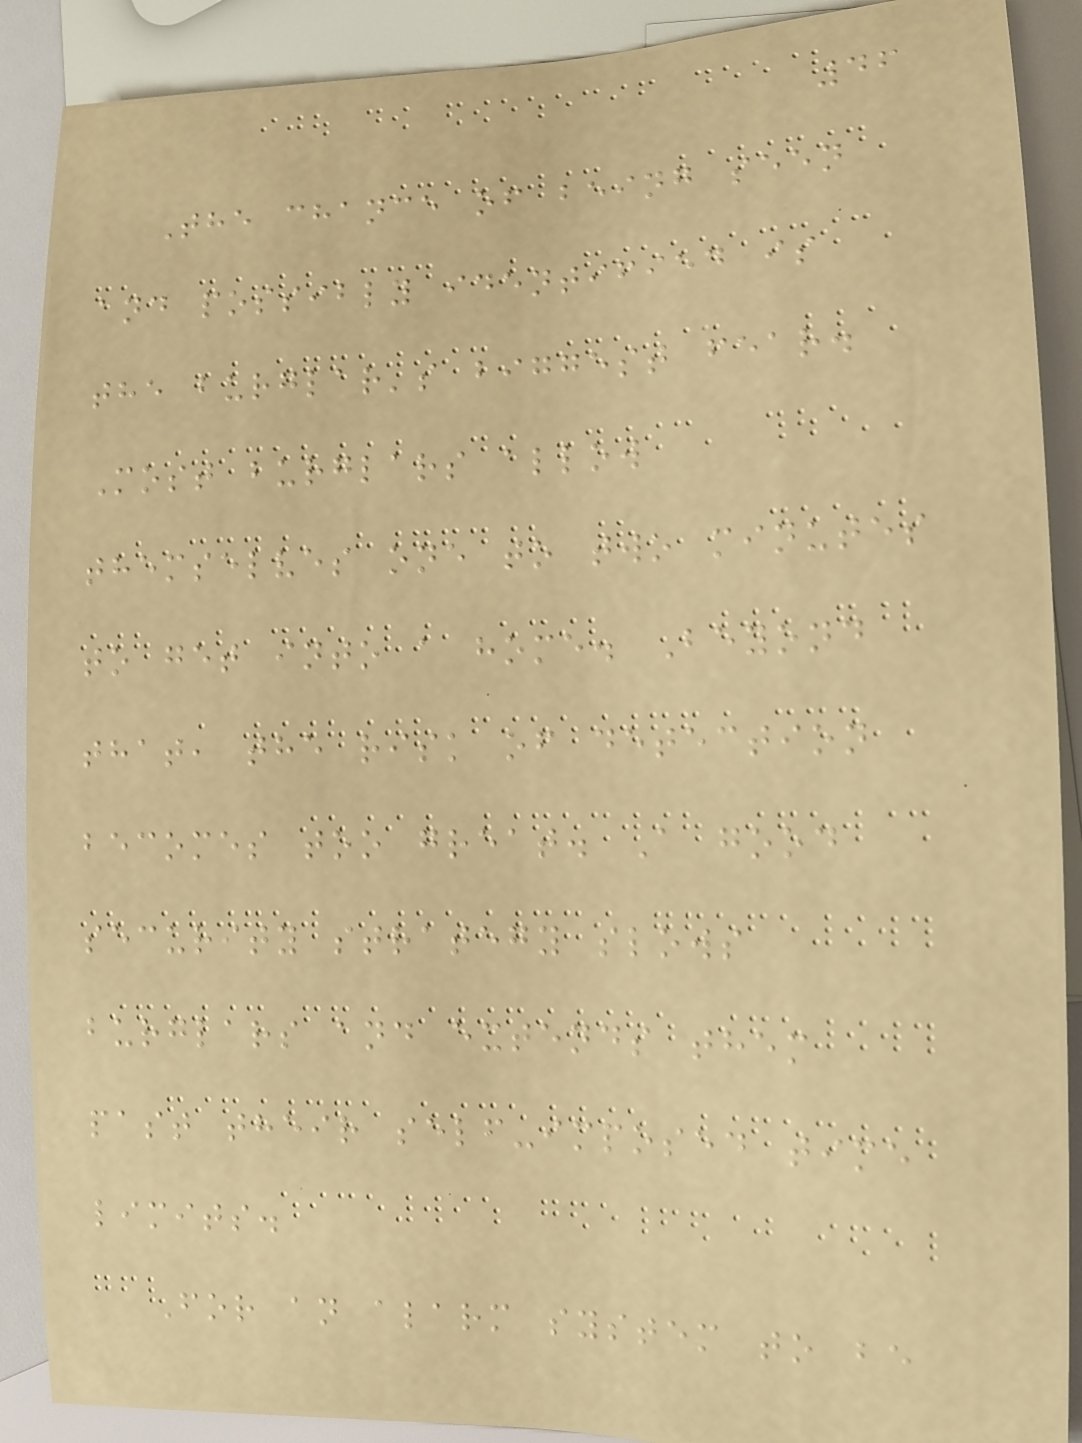46
The chance of being seen
and possibly identified is
the burglar's biggest fear.
Most burglars allow
themselves one to two minutes
to get into a home. Beyond
that, the risk of detection
becomes too great. A good
security strategy slows
burglars and extends them
past their self-imposed time
limits.
For an alarm system to be
